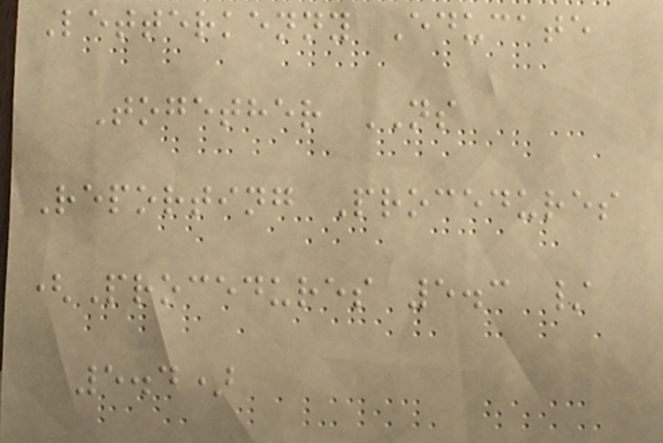Letterkenny Educate
Together NS
Reporting Procedures
(Procedures 5.3 /
5.4)
